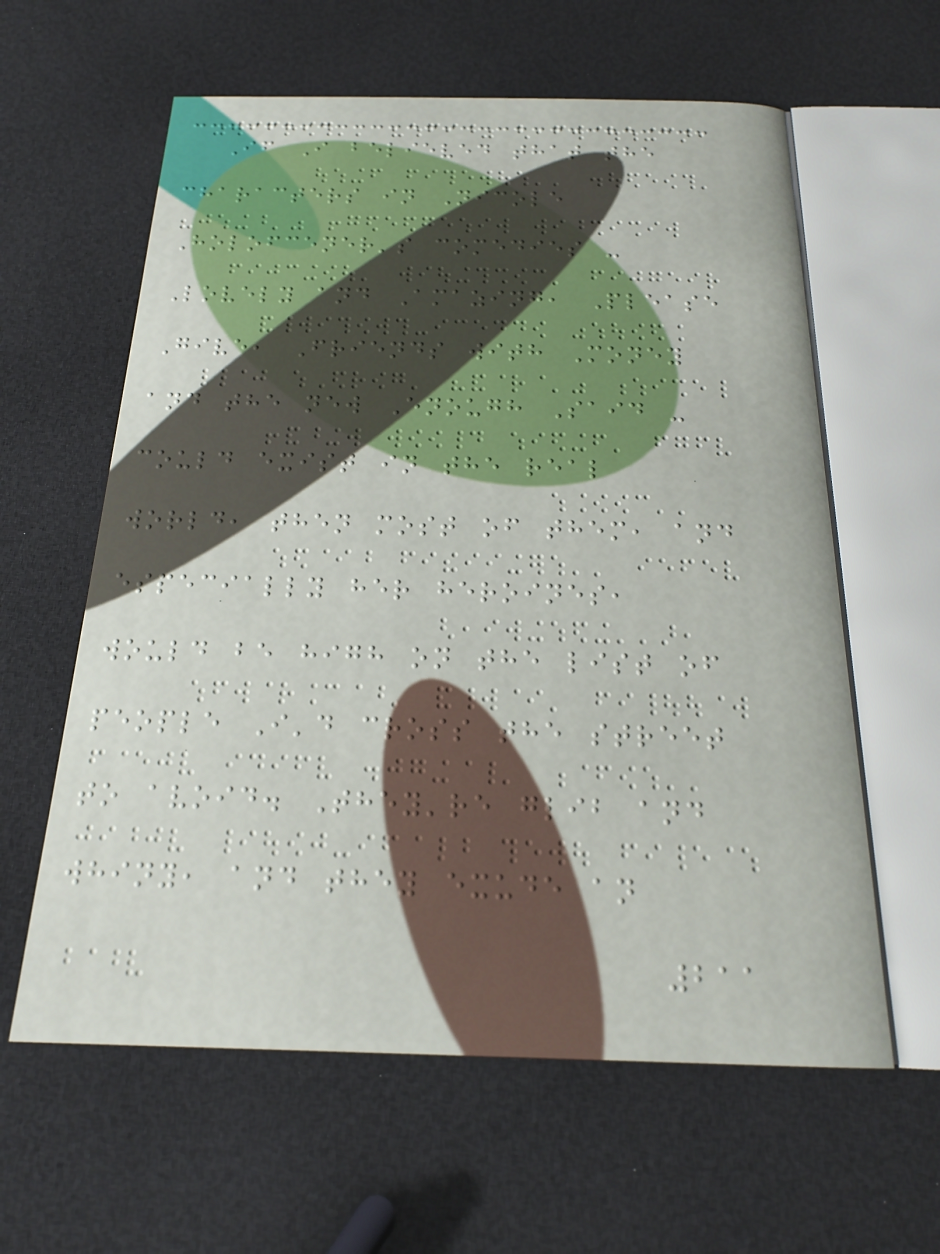If I believed that the
characters in Nicole
Holofcener's comedies -
Lovely and Amazing, Please
Give, Friends with Money
and the new Enough Said -
could exist in the real
world, then most of them, and
especially her heroines,
would be high on the list of
people I'd cross the street
to avoid. They're glib and
whiny, and they exude an
211
